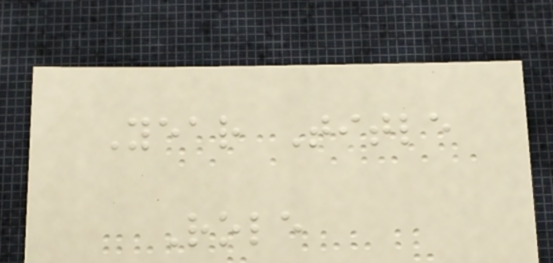Year Title
Role
